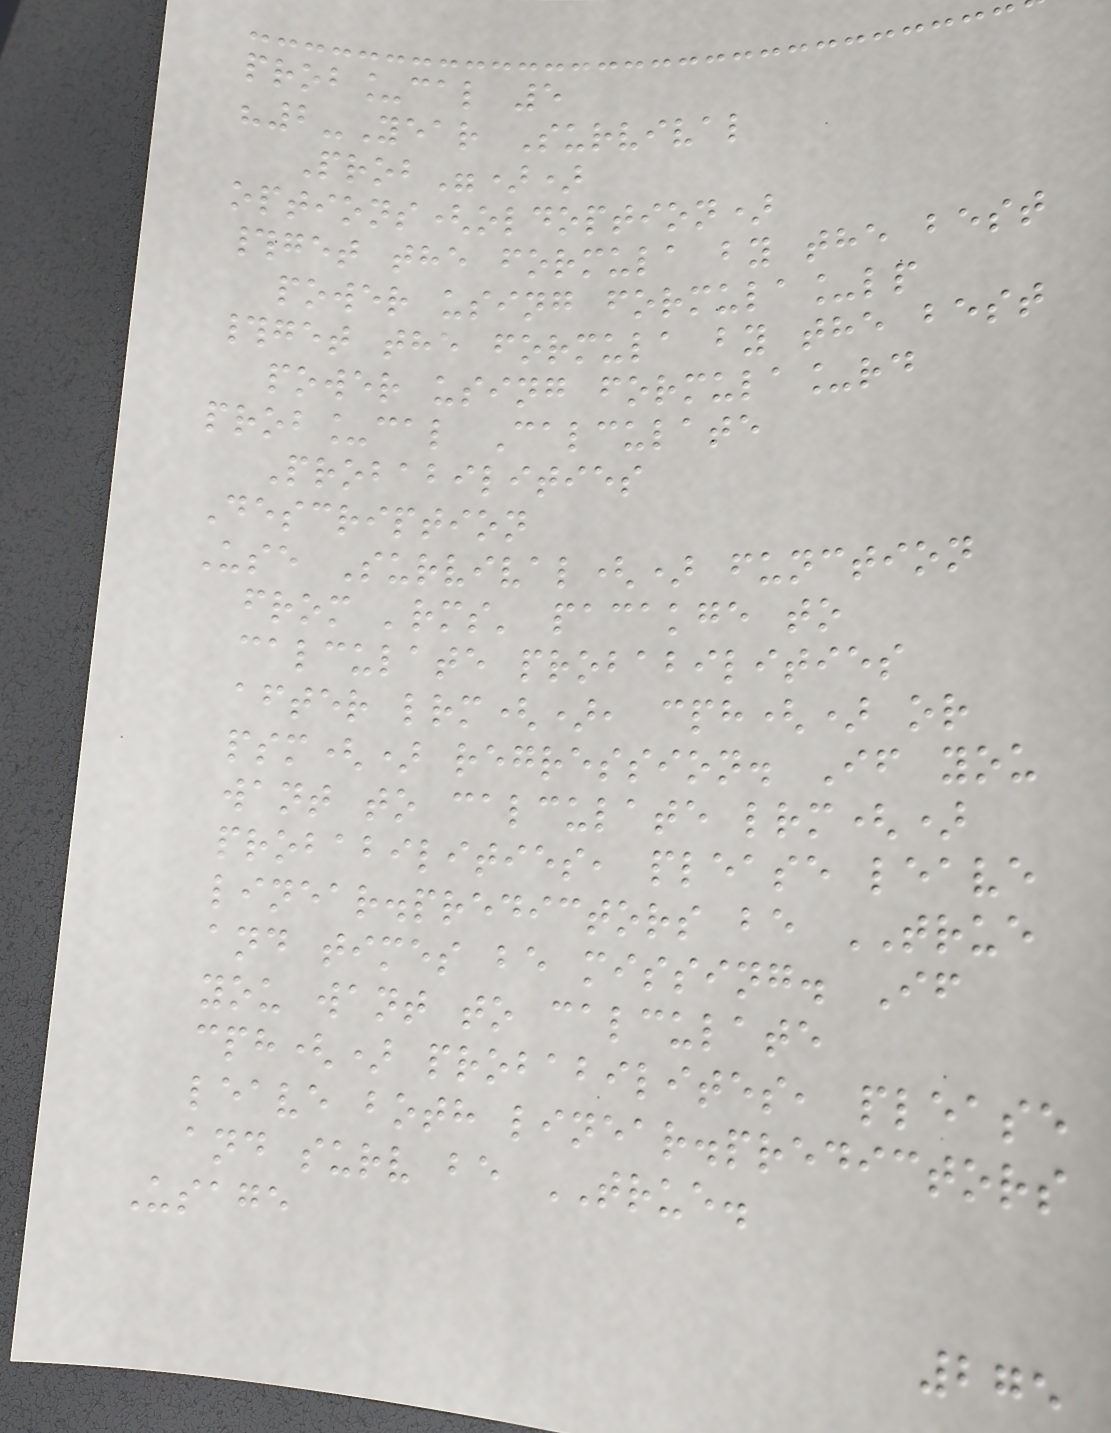prob_cal 5
"2-Year Survival
Prob"))
options(oldoption)
#get the formula by the best
power using formula_lp
#get the formula by the best
power using formula_rd
prob_cal Calculate
Probabilities
Description
Use Survival() function
from 'rms' pacakge to
calculate probabilities
after lrm(), cph() or
psm() regression. If you
want to calculate lrm()
probabilities, please leave
linear.predictors be TRUE
and times be missing. If
you want to calculate
cph() probabilites, please
leave both linear.predictors
and surv be TRUE.
Usage
275
